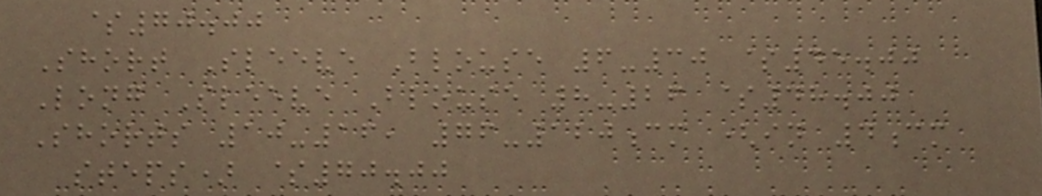$70.00
Short Sleeve Blouse 6-30 $45.00
Long Sleeve Blouse 8-26 $48.00
Shorts 10-16, 76-120cm (in 4cm
steps) $70.00
